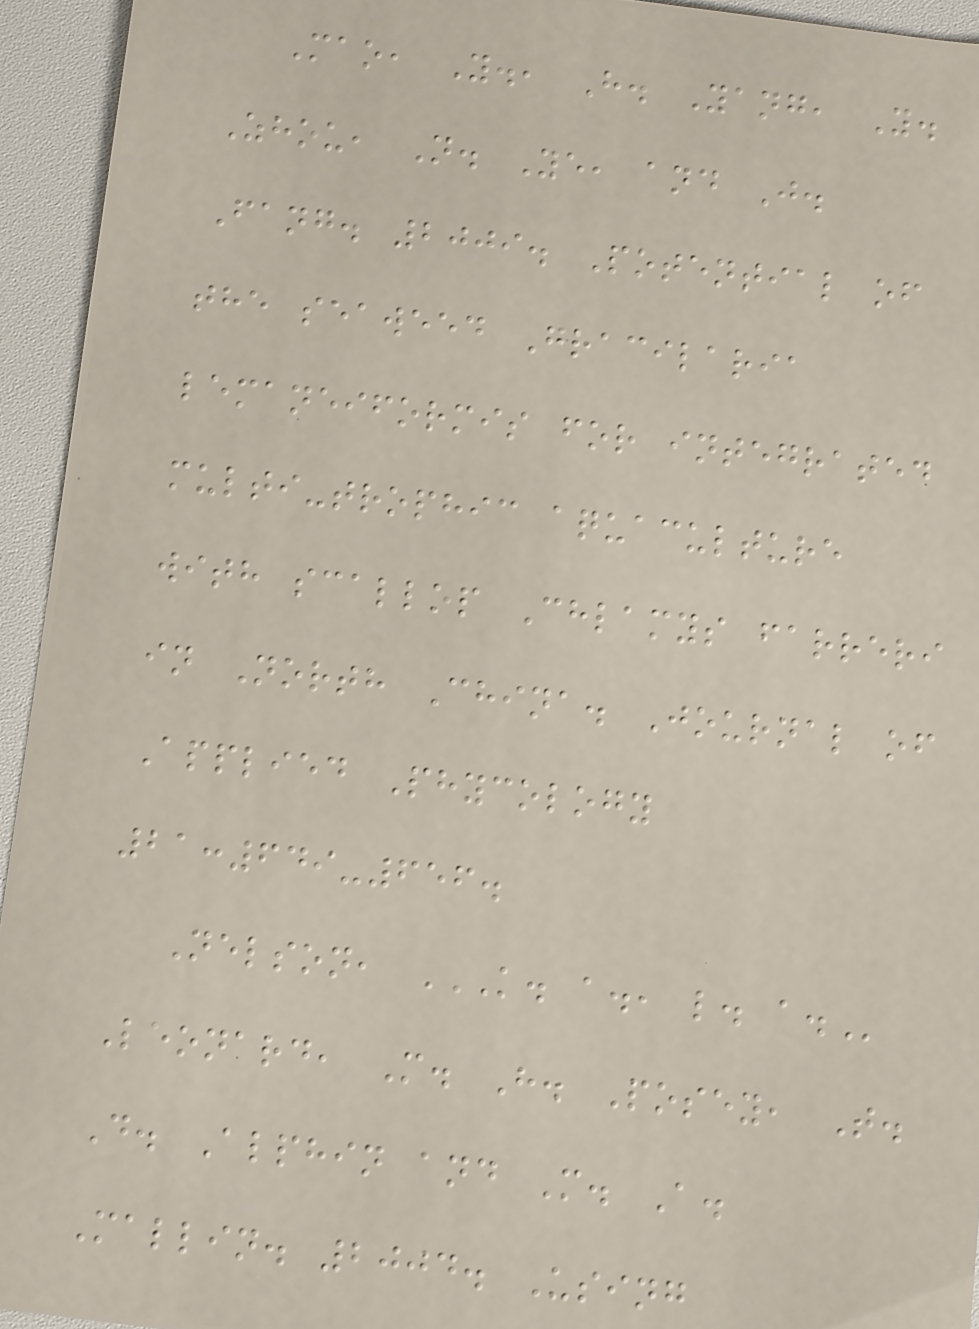Mao, Y., H. Yang, Y.
Zhou, N. Ye, and J.
Fang. 2009. Potential of
the seaweed Gracilaria
lemaneiformis for integrated
multi-trophic aquaculture
with scallop Chlamys farreri
in North China. Journal of
Applied Phycology
21:649-656.
Nelson, K. A., L. A.
Leonard, M. H. Posey, T.
D. Alphin and M. A.
Mallin. 2004. Using
